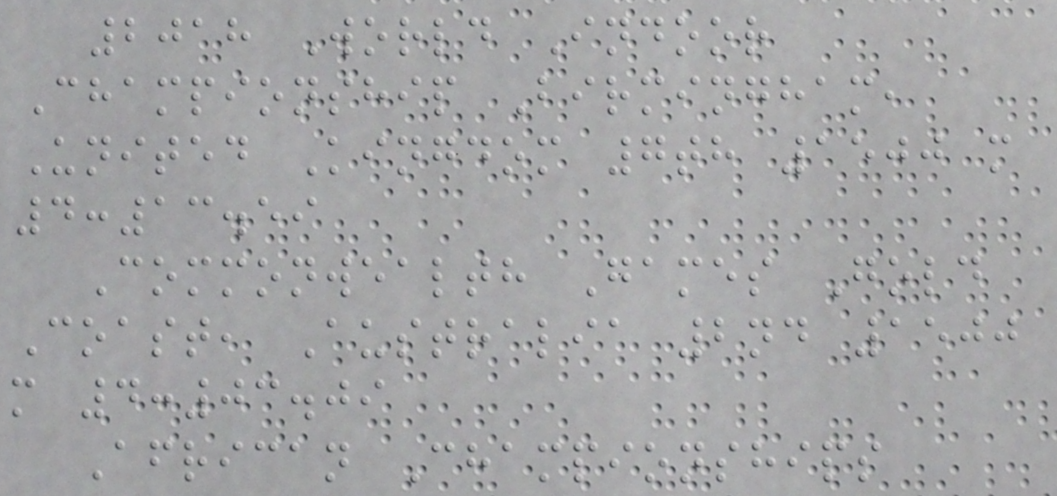2018 World Indoor
Championship Birmingham,
United Kingdom 7th 1500 m
4:13.59
Commonwealth Games Gold
Coast, Australia 2nd 1500
m 4:03.09
African Championships
